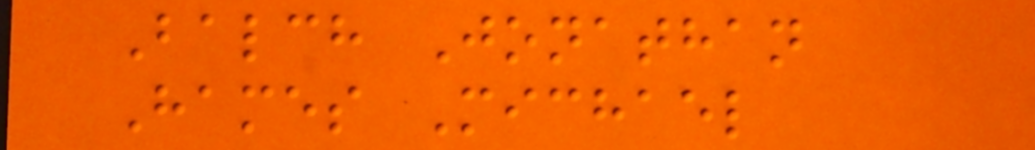Balch Jonathan
Hames Michael
